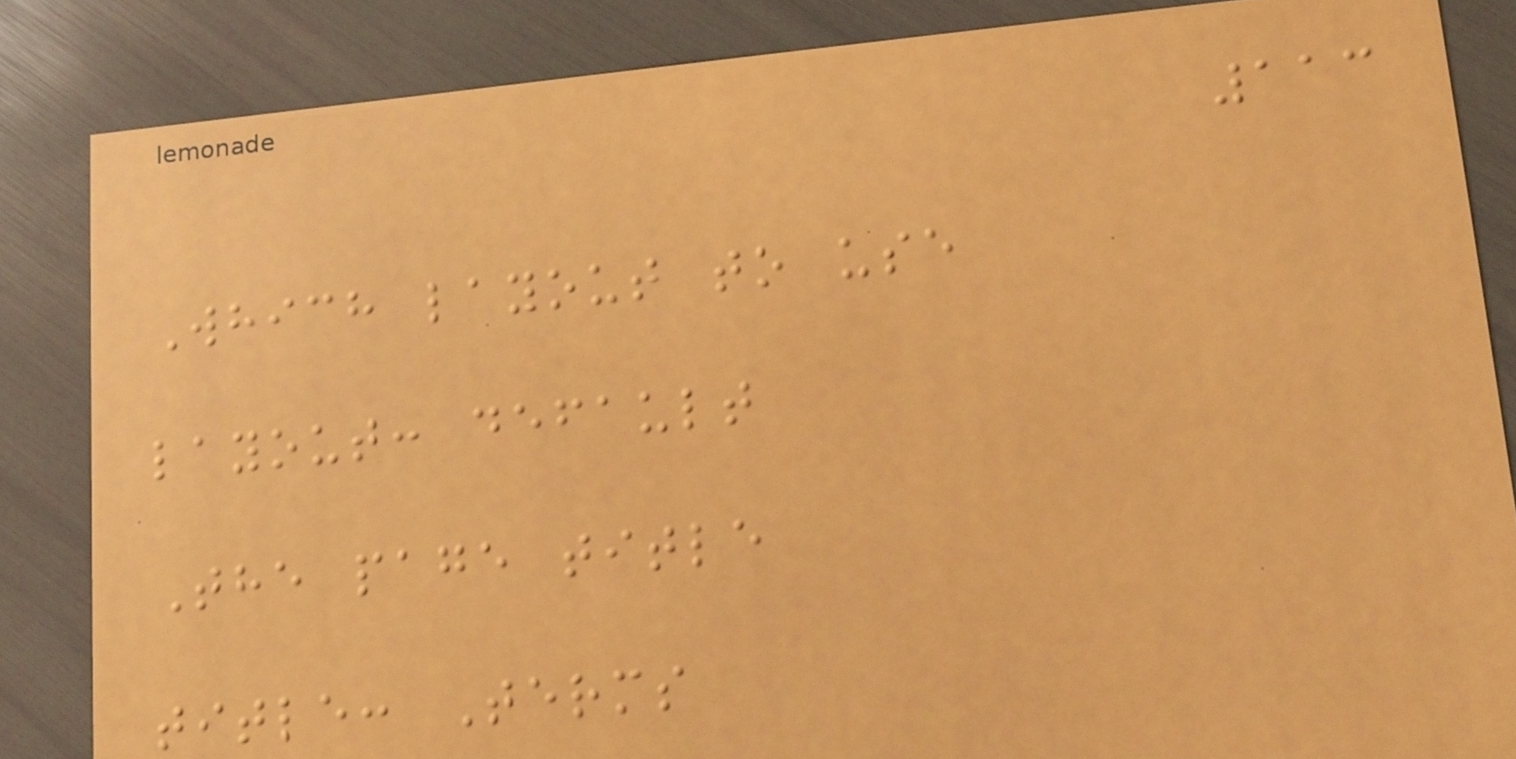113
Which layout to use
layout: default
The page title
title: Terms
